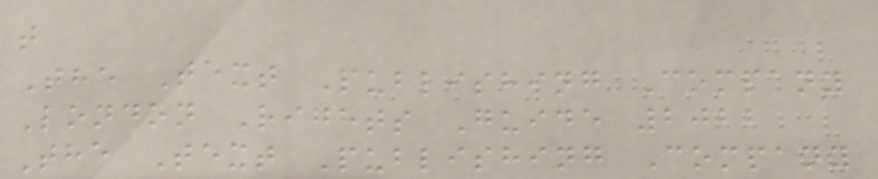t
The Text Publishing Company
London Rights Guide 2022
The Text Publishing Company
